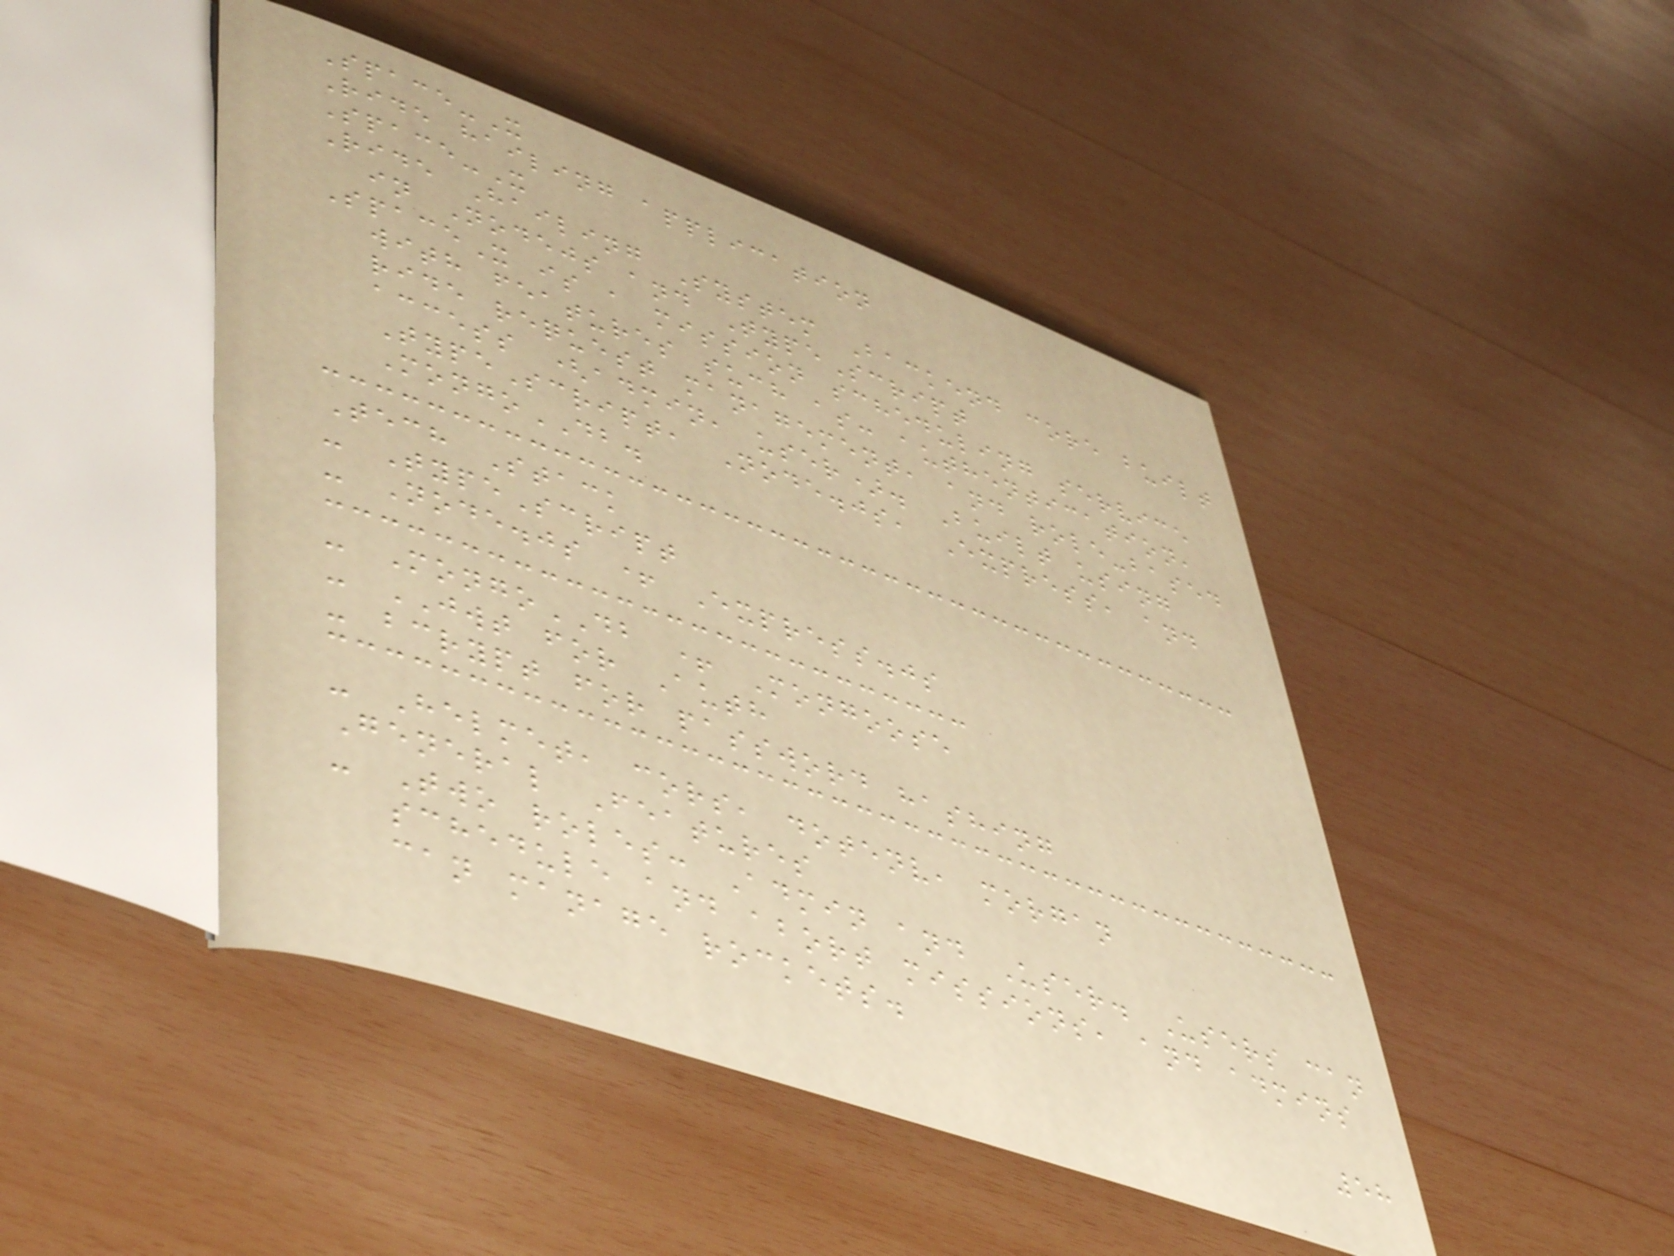Space-X
Ride hailing application
Space-X
Ride Hailing System Backend core built
in Nodejs and TypeScript
SpaceX is a mission scheduling service
with features such as: authentication,
ride request management, and role-based
access (admin, user). Built using
TypeScript, Node.js, Express, and
MongoDB.
Tech Stack
- TypeScript
- Node.js + Express.js
- MongoDB + Mongoose
- JWT for Auth
- bcrypt for password hashing
- Helmet, cors, dotenv, morgan
General Features
- Two roles: Admin and User. Users can
schedule and abort missions, and admins
can manage rockets.
58
